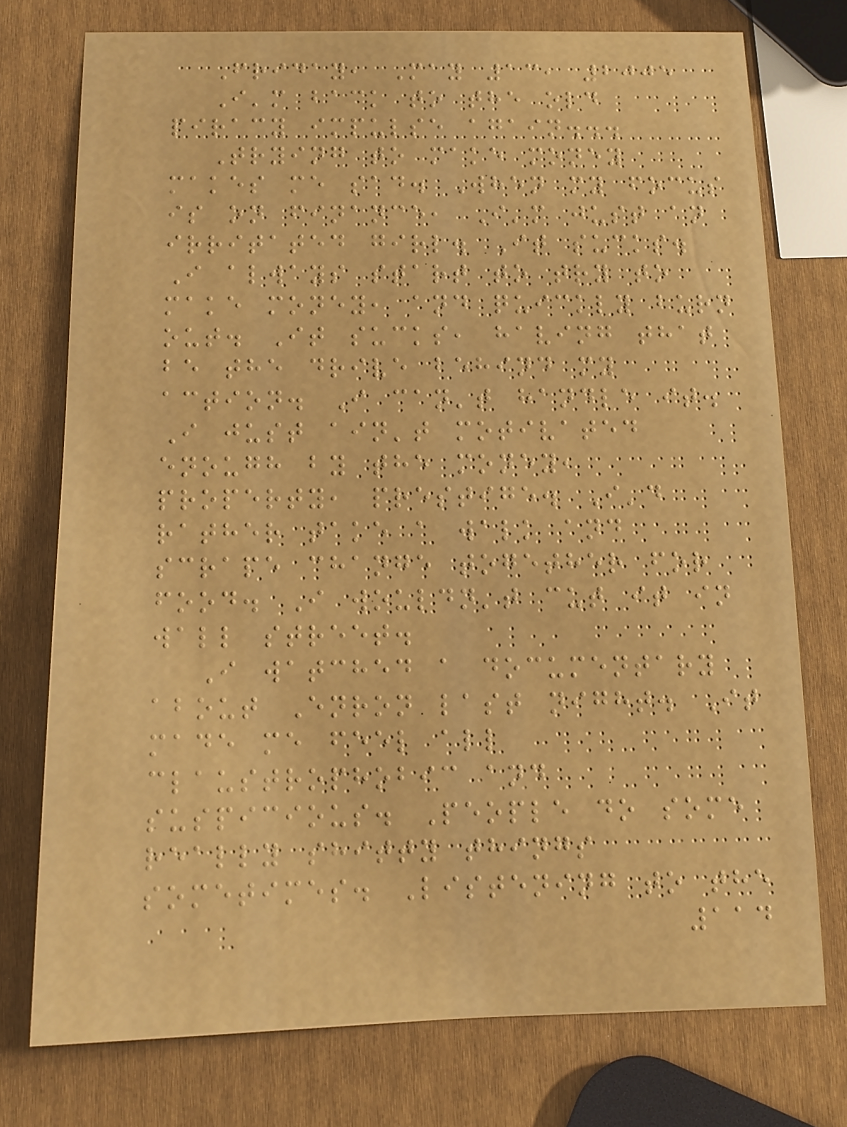Friday, May 13, 2005
I'm back to the old
piracy impulse again...
Trying to make money
makes me sad. When my focus
is on finance, I'm just an
irritated girl. It sucks.
I always start to try to
make money, and quickly burn
out. It sucks, having that
be the drive behind my
action. I can't handle it.
I just ain't motivated
enough by the money,
property, prestige. I'd
rather take a walk and
scrape change together for
food. I wouldn't cut it in
wall street.
I watched a documentary
about Enron last night. It
made me feel all
claustrophobic and
suspicious. People do some
really shitty things
sometimes. Listening to the
114
